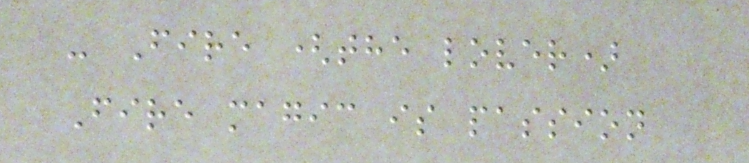- Fire (the lover)
Fire magic is passion
